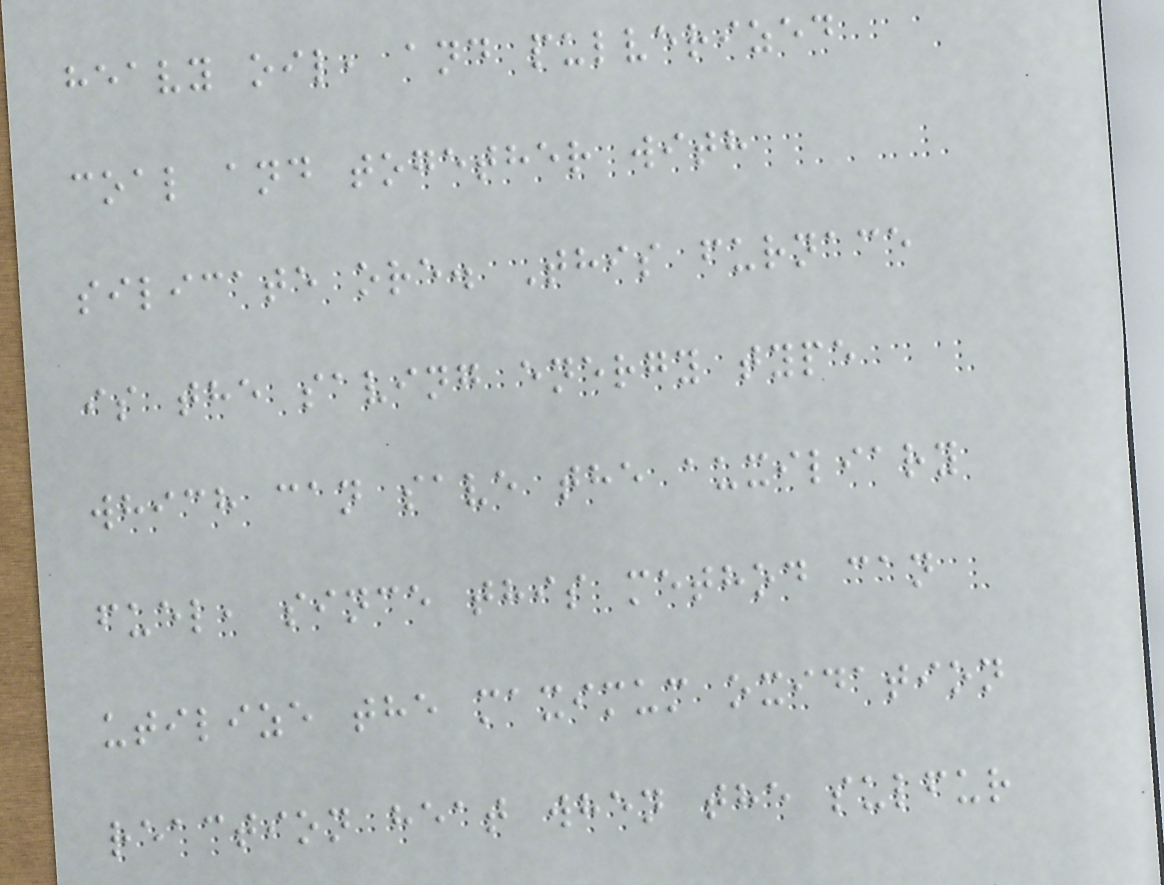heavy oil, and pulverized
coal and together with
silicate ore. This furnace
is the saving energy type
which can save the auxiliary
fuel, since this method can
utilize the maximum oxidation
reaction heat when the sulfur
